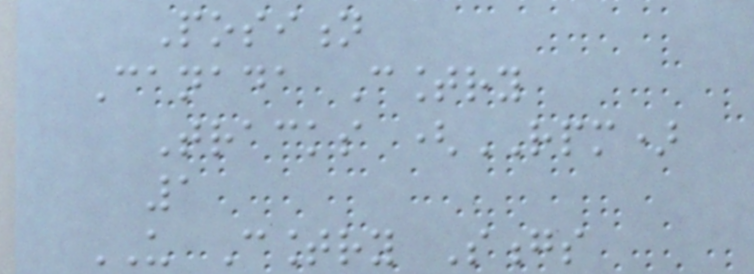Position
Canada Country
Tracks (RPM)
1
US Country Songs
